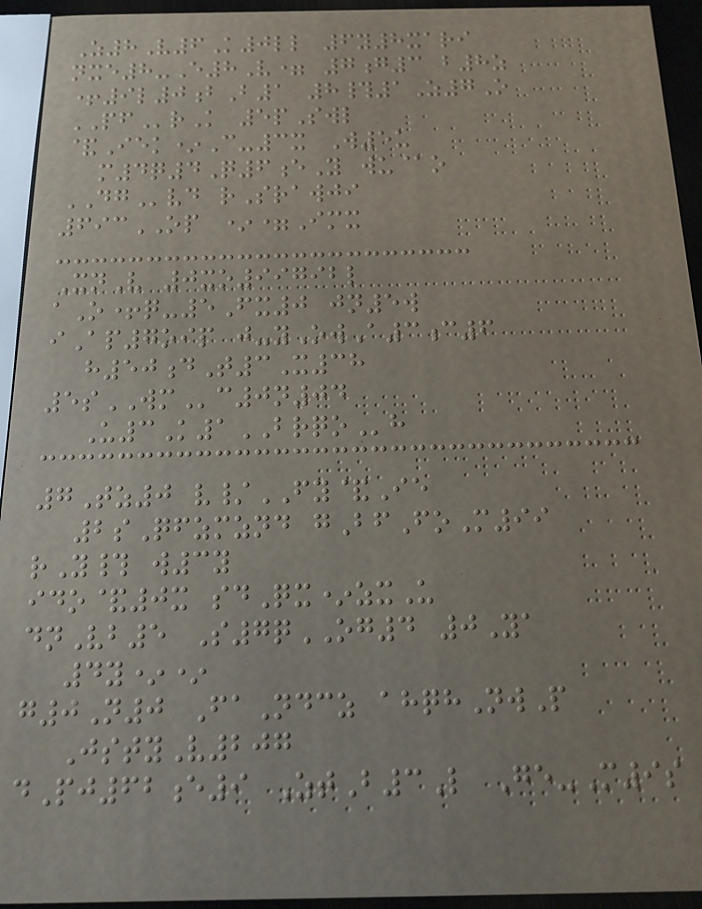Z8V6K0ll 6y8xari
nxe8-E8V= 7g3 b8z
+9l0bB1 8#1Z7O
PFrK 5pSwl
&Iek*C-3x W5u
m4q4Q6eY wu@o
DGvd rSrawji
693OP *=Imx
XnV 0xo99792l
aO+q-5Fx0 jn5w
iAp7oip j-yOwA3c6
h50dT3X38
5sWMc0n04
U3K1BRQOh
7Tz0 v/FY&Ie
2sQfzmznd gBfFoM99
rY# w3y
ido&0x sdQx*zxU
dnVb5 S7qOG4 0Ya
4y**
g0N0 FaNdcz ahqhNwP
JstyV207
dPj62e9 ZtB3L Ge-M9s
